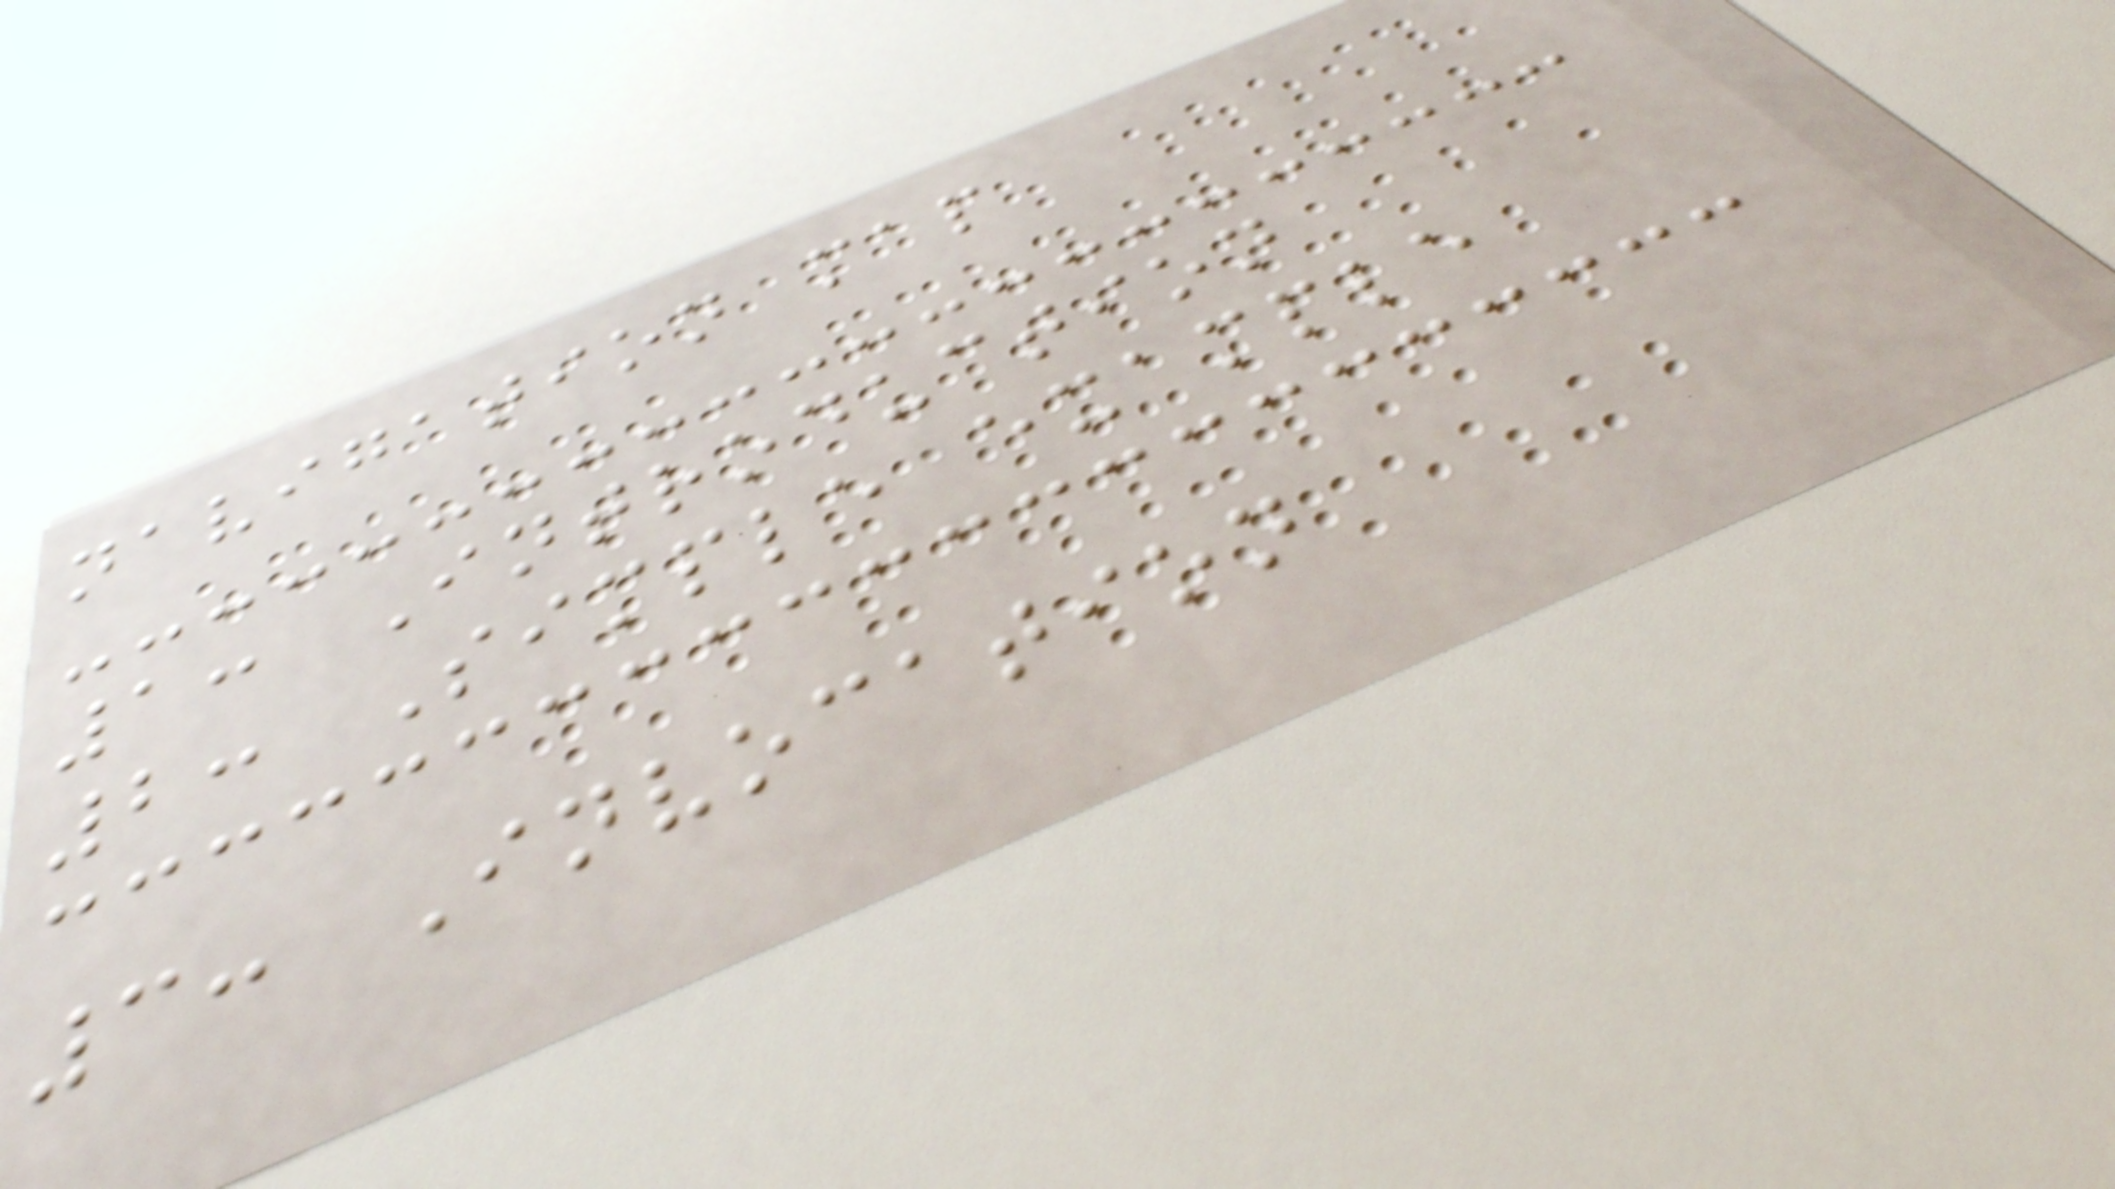navigation map
1: Introduction
2: Simple example
3: Invocation
